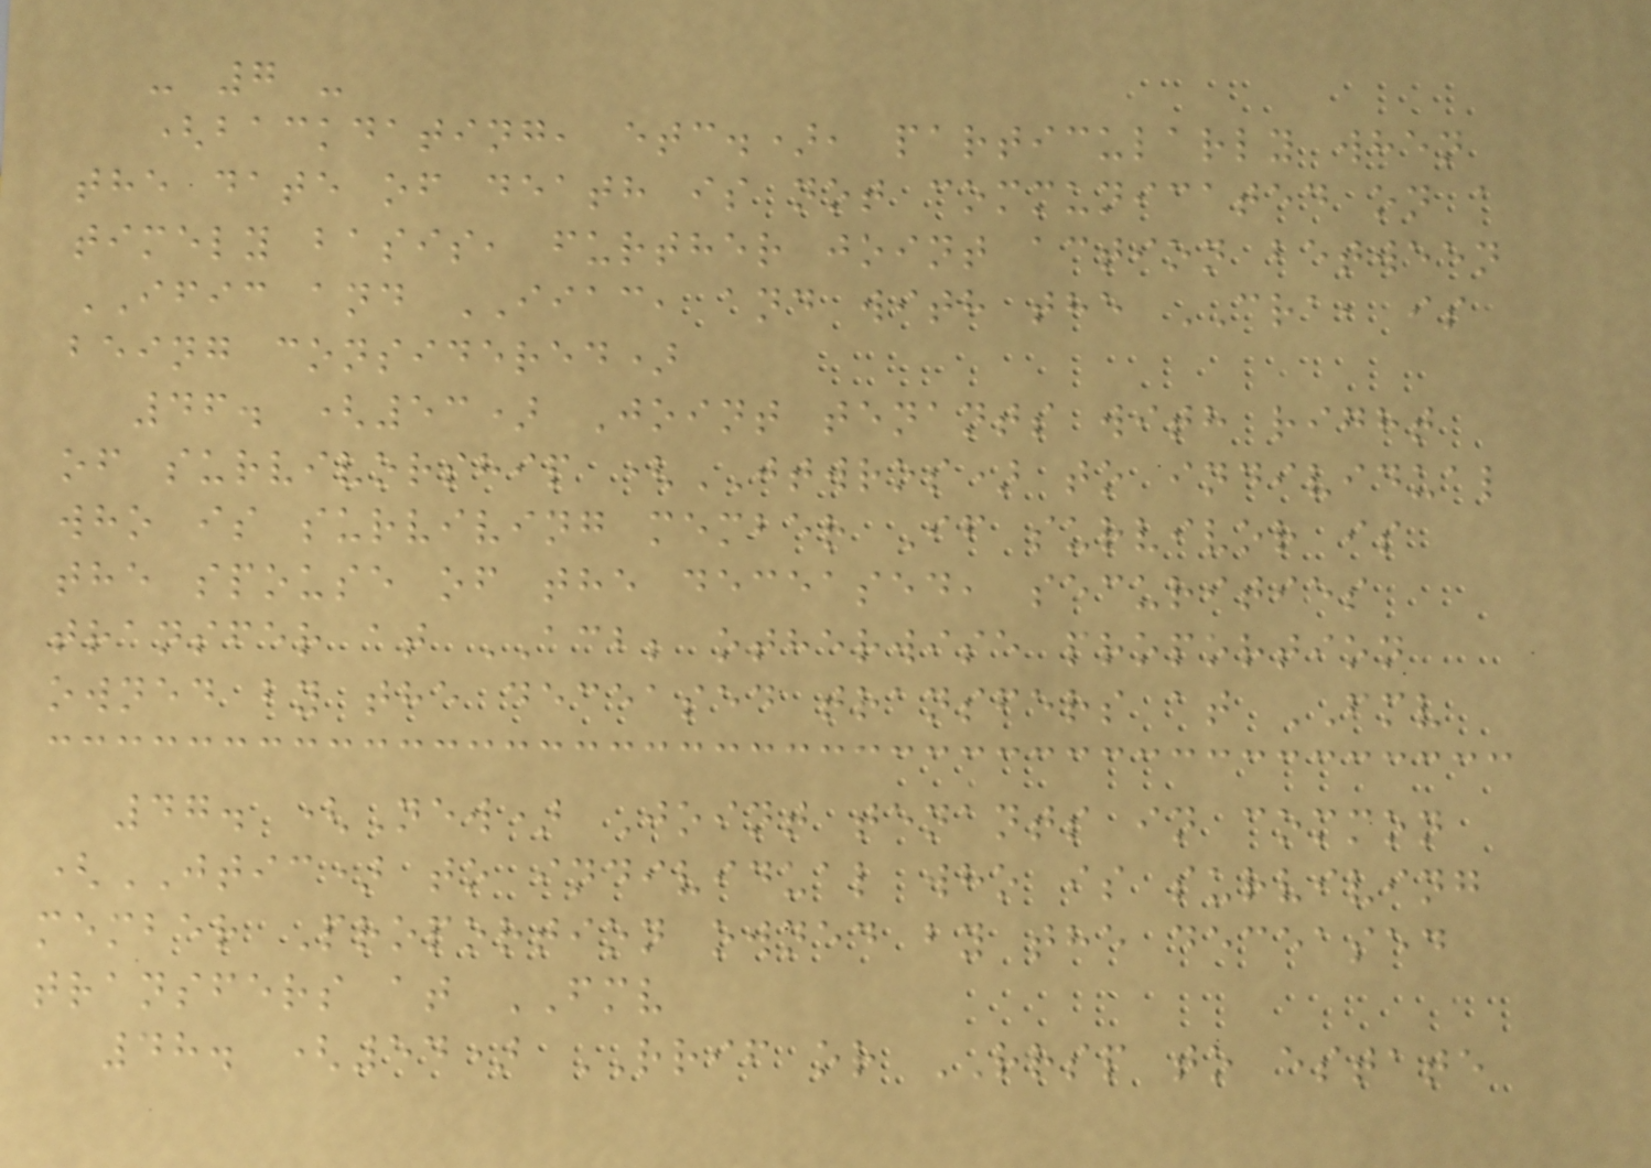- 7 -
(backdating, etc.), particularly when
the date of death is not communicated on a
timely basis, further joint action between
IFIC and IIAC, and with the CRA, is
being considered)
46. (53) Joint tenants with right
of survivorship (JTWROS) to individual
who is surviving member If survivor is
the spouse of the deceased, securities
transfer at ACB; otherwise proportion
owned by the deceased transfers at FMV
47. (New) Joint tenants in common
(JTIC) to individual who is surviving
member Proportion owned by the deceased
transfers at FMV
48. (54) RRIF or RRSP to estate
